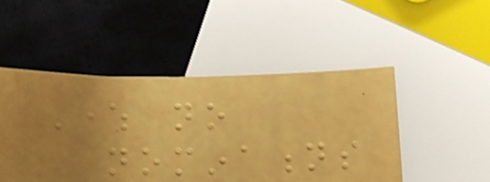Where no
nominations
